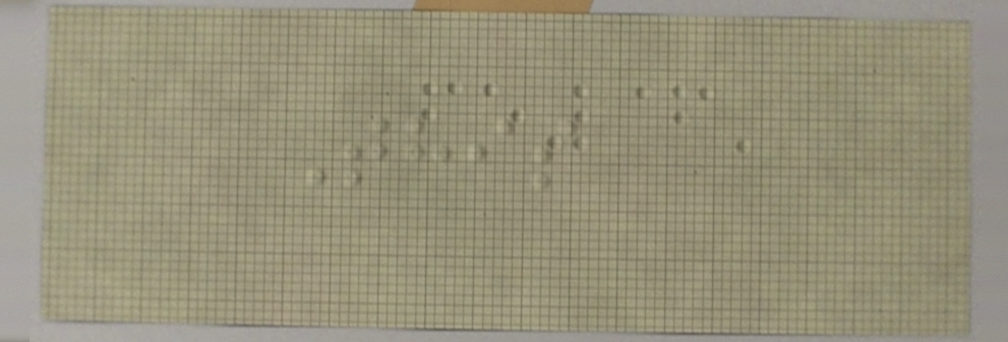This
